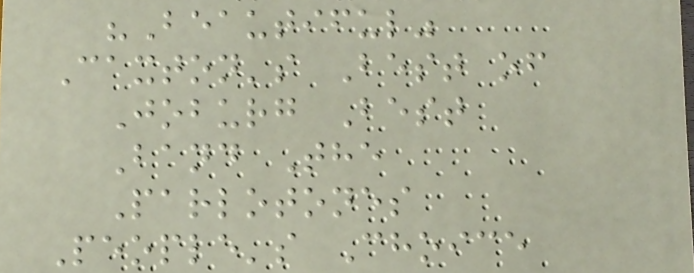"Beautiful"
Caxton's Best of
Joburg Best
Band The
Parlotones
People's Choice
